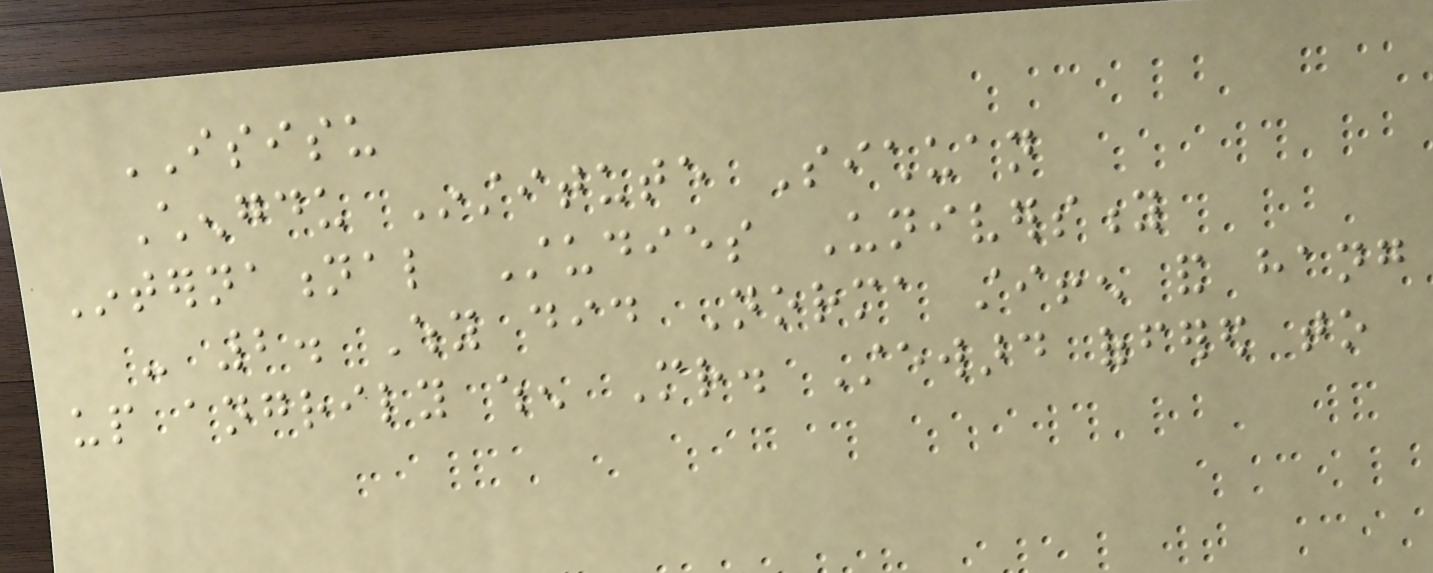ISISU
Chengdu Institute Sichuan
International Studies University
- 2. Why did Norma stiffen and hang
up angrily when Mr. Steward offered to
